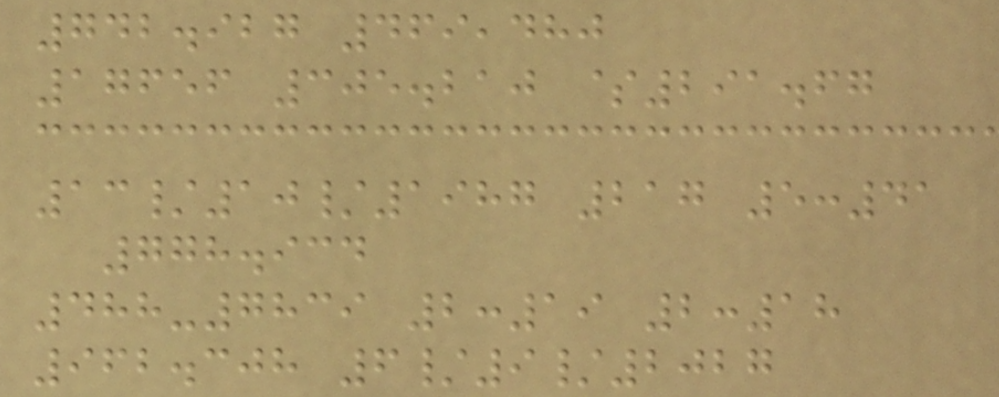742.927 469,480
17656 305.210 $291.67
13/10/1987 217 5:41
778.934
488-7839 2:19 2:18
962.308 6/9/2027
